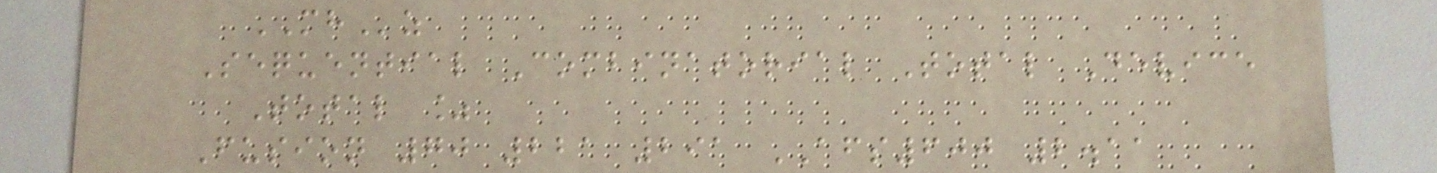MHz
Sequential Combinatorial Total Device
Total %
Fusion 70 221 291 AFS600 2.11
